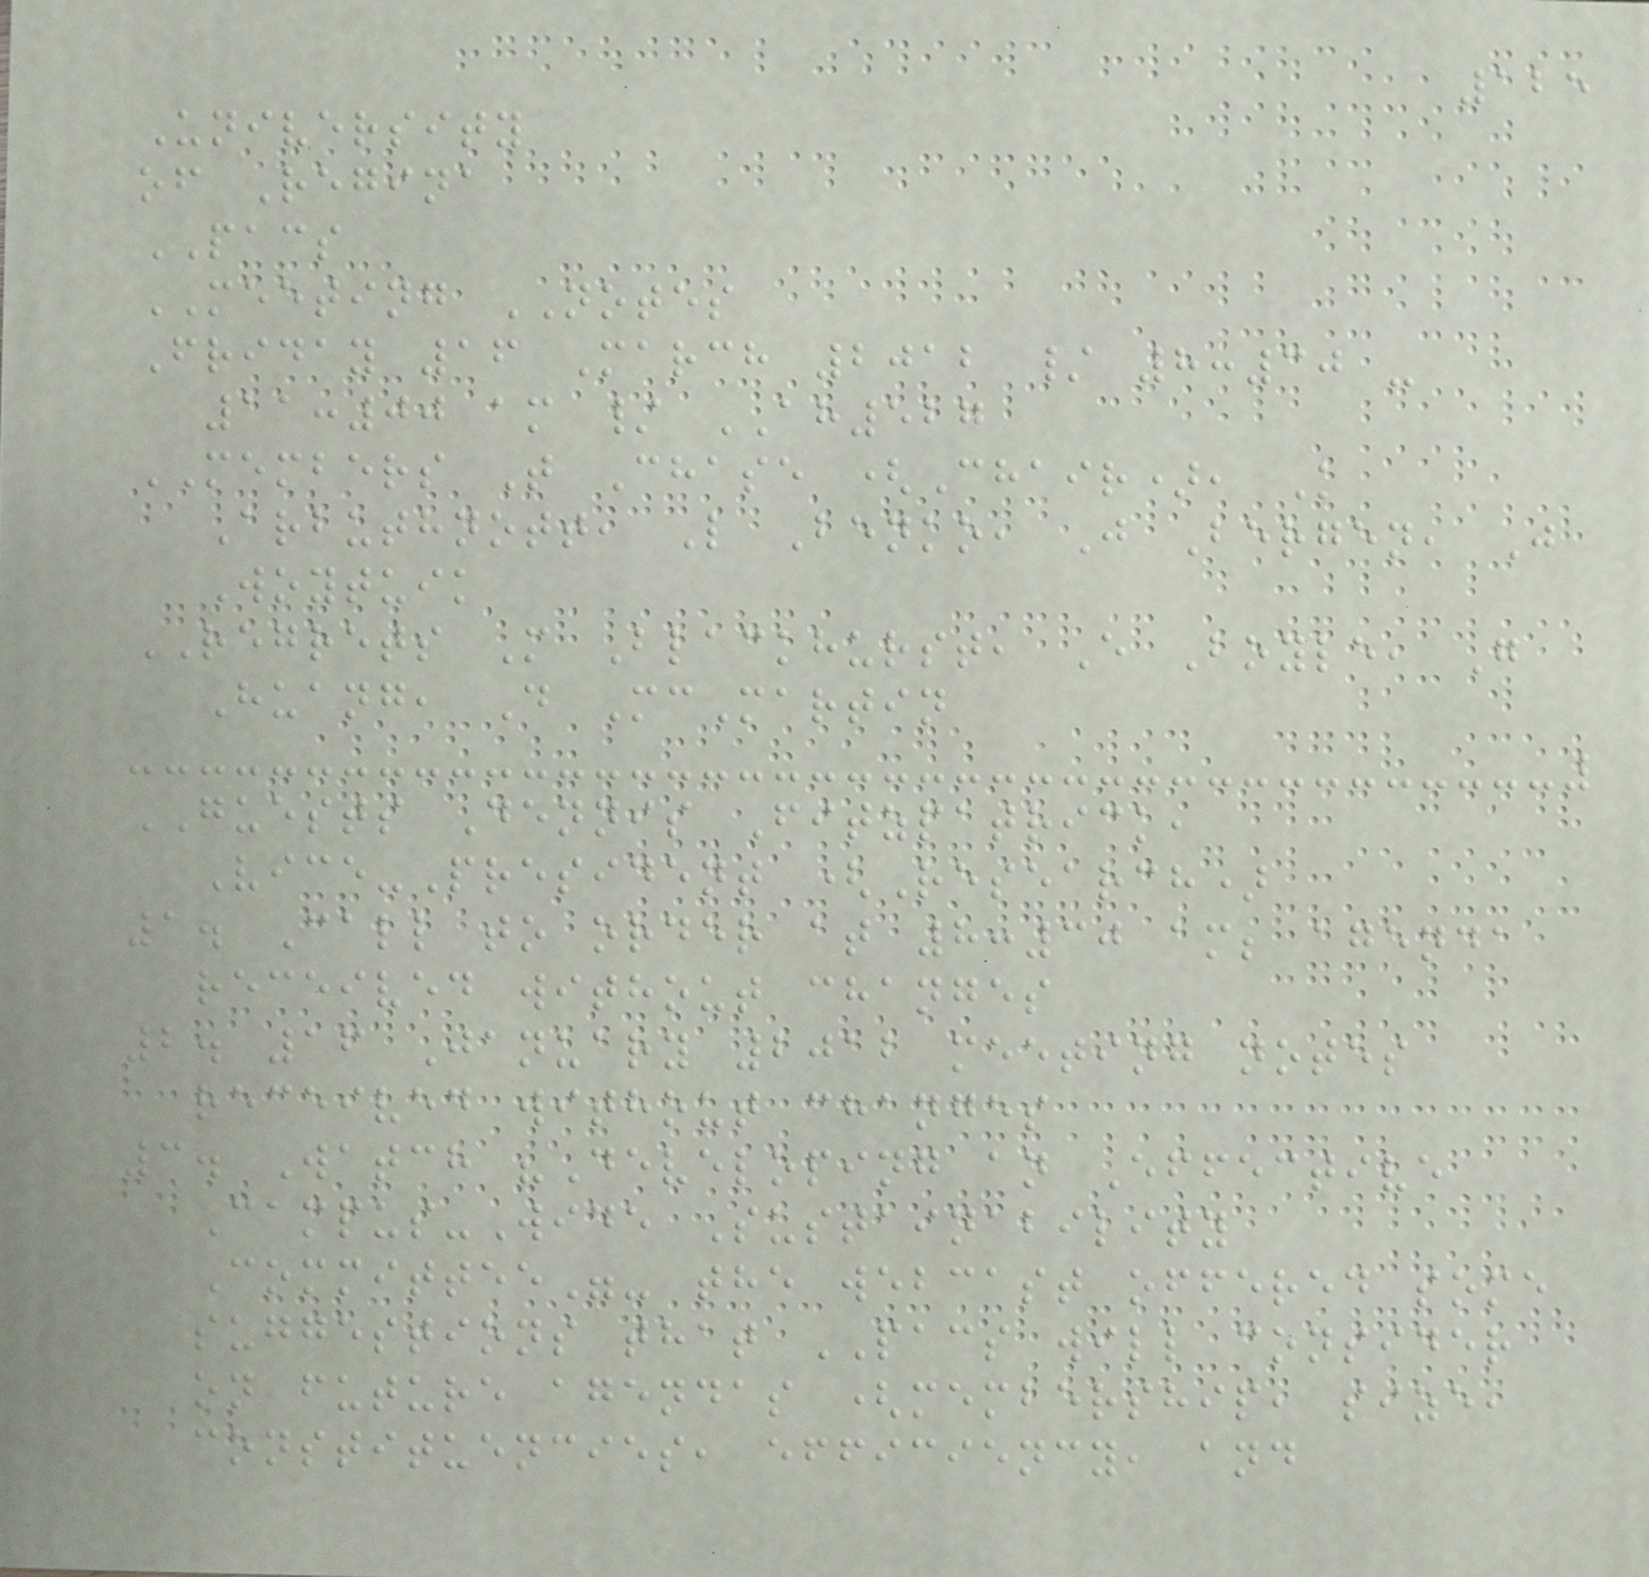125
University
of Regina
PACS
MEETING NOTES
Friday 16 March 2012 / 8:30 -
11:00 am / AH527
MEMBERS T Chase (Chair), K
Arbuthnott, L Benko, J Bergen, J
Woytuik
REGRETS M Blackhurst, E Boyle, G
Huang, D McMartin
GUESTS Dennis Fitzpatrick,
Vice-President (Research)
1. Call to order at 8:30 am; agenda
received without changes
2. 16 January 2012 meeting notes
received without changes
3. Watch "Developing an Effective
Campus-Wide Sustainability
Committee"- the webcast offered some
suggestions that PACS will consider
on future agendas (membership, size,
constituencies, efficiency, and
